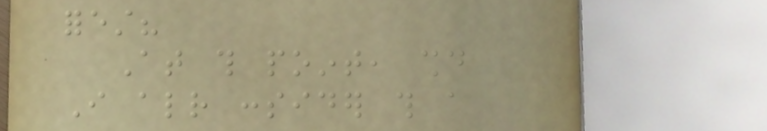forest?
At this point, should
I already consider this a
